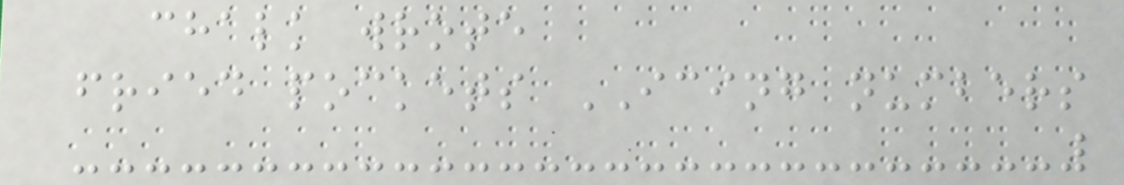chalk wrote
fried pockets ICING numbers
